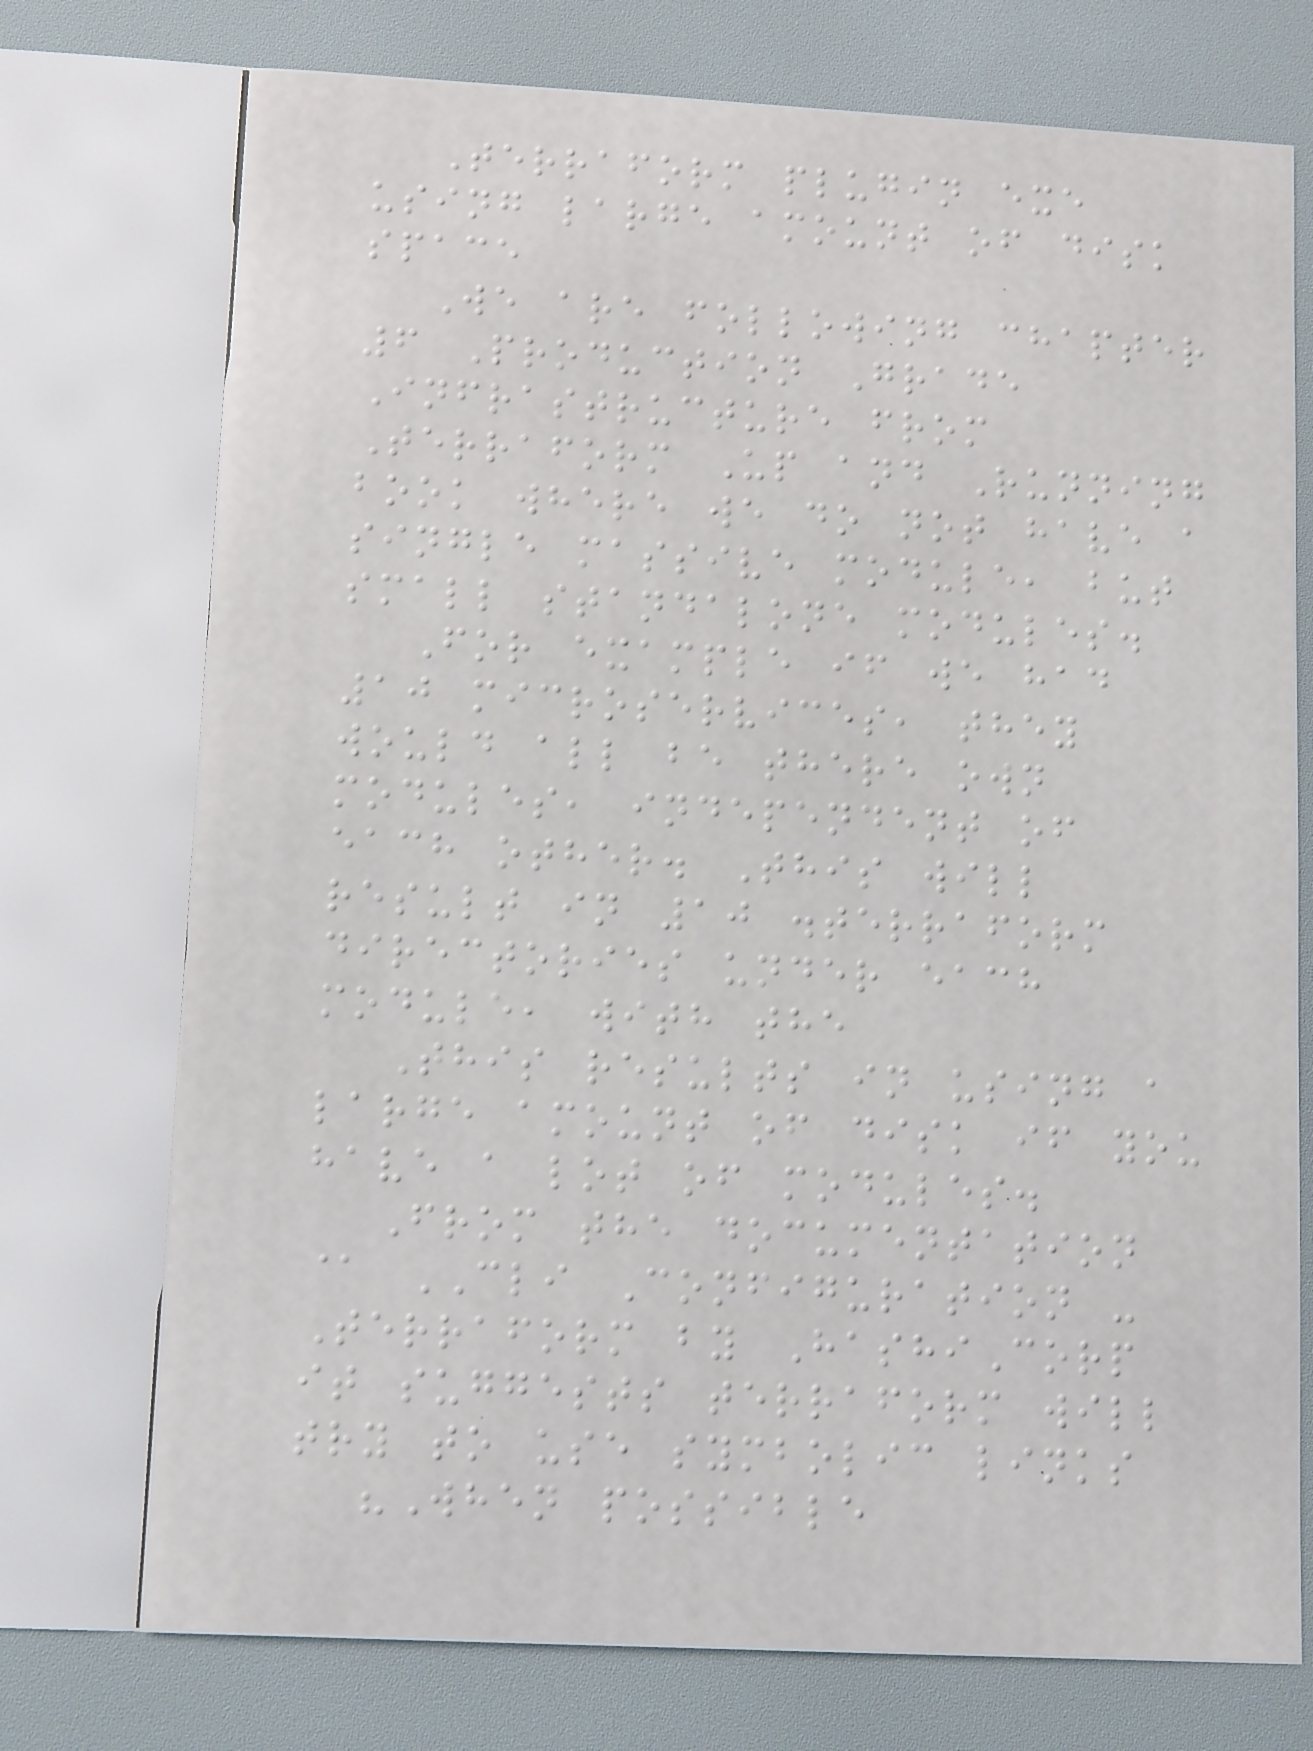Terraform plugin exe
using large amount of disk
space
We are following chapter
6 Production Grade
Infrastructure from
Terraform Up and Running
book where we do not have a
single massive module, but
small standalone modules.
For example if we had
10 microservices, they
would all be there own
modules, independent of
each other. This will
result in 10 .terraform
directories under each
module, with the
This results in using a
large amount of disk if you
have a lot of modules.
From the documentation
@ CLI Configuration -
Terraform by HashiCorp
it suggests terraform will
try to use symbolic links
"When possible
